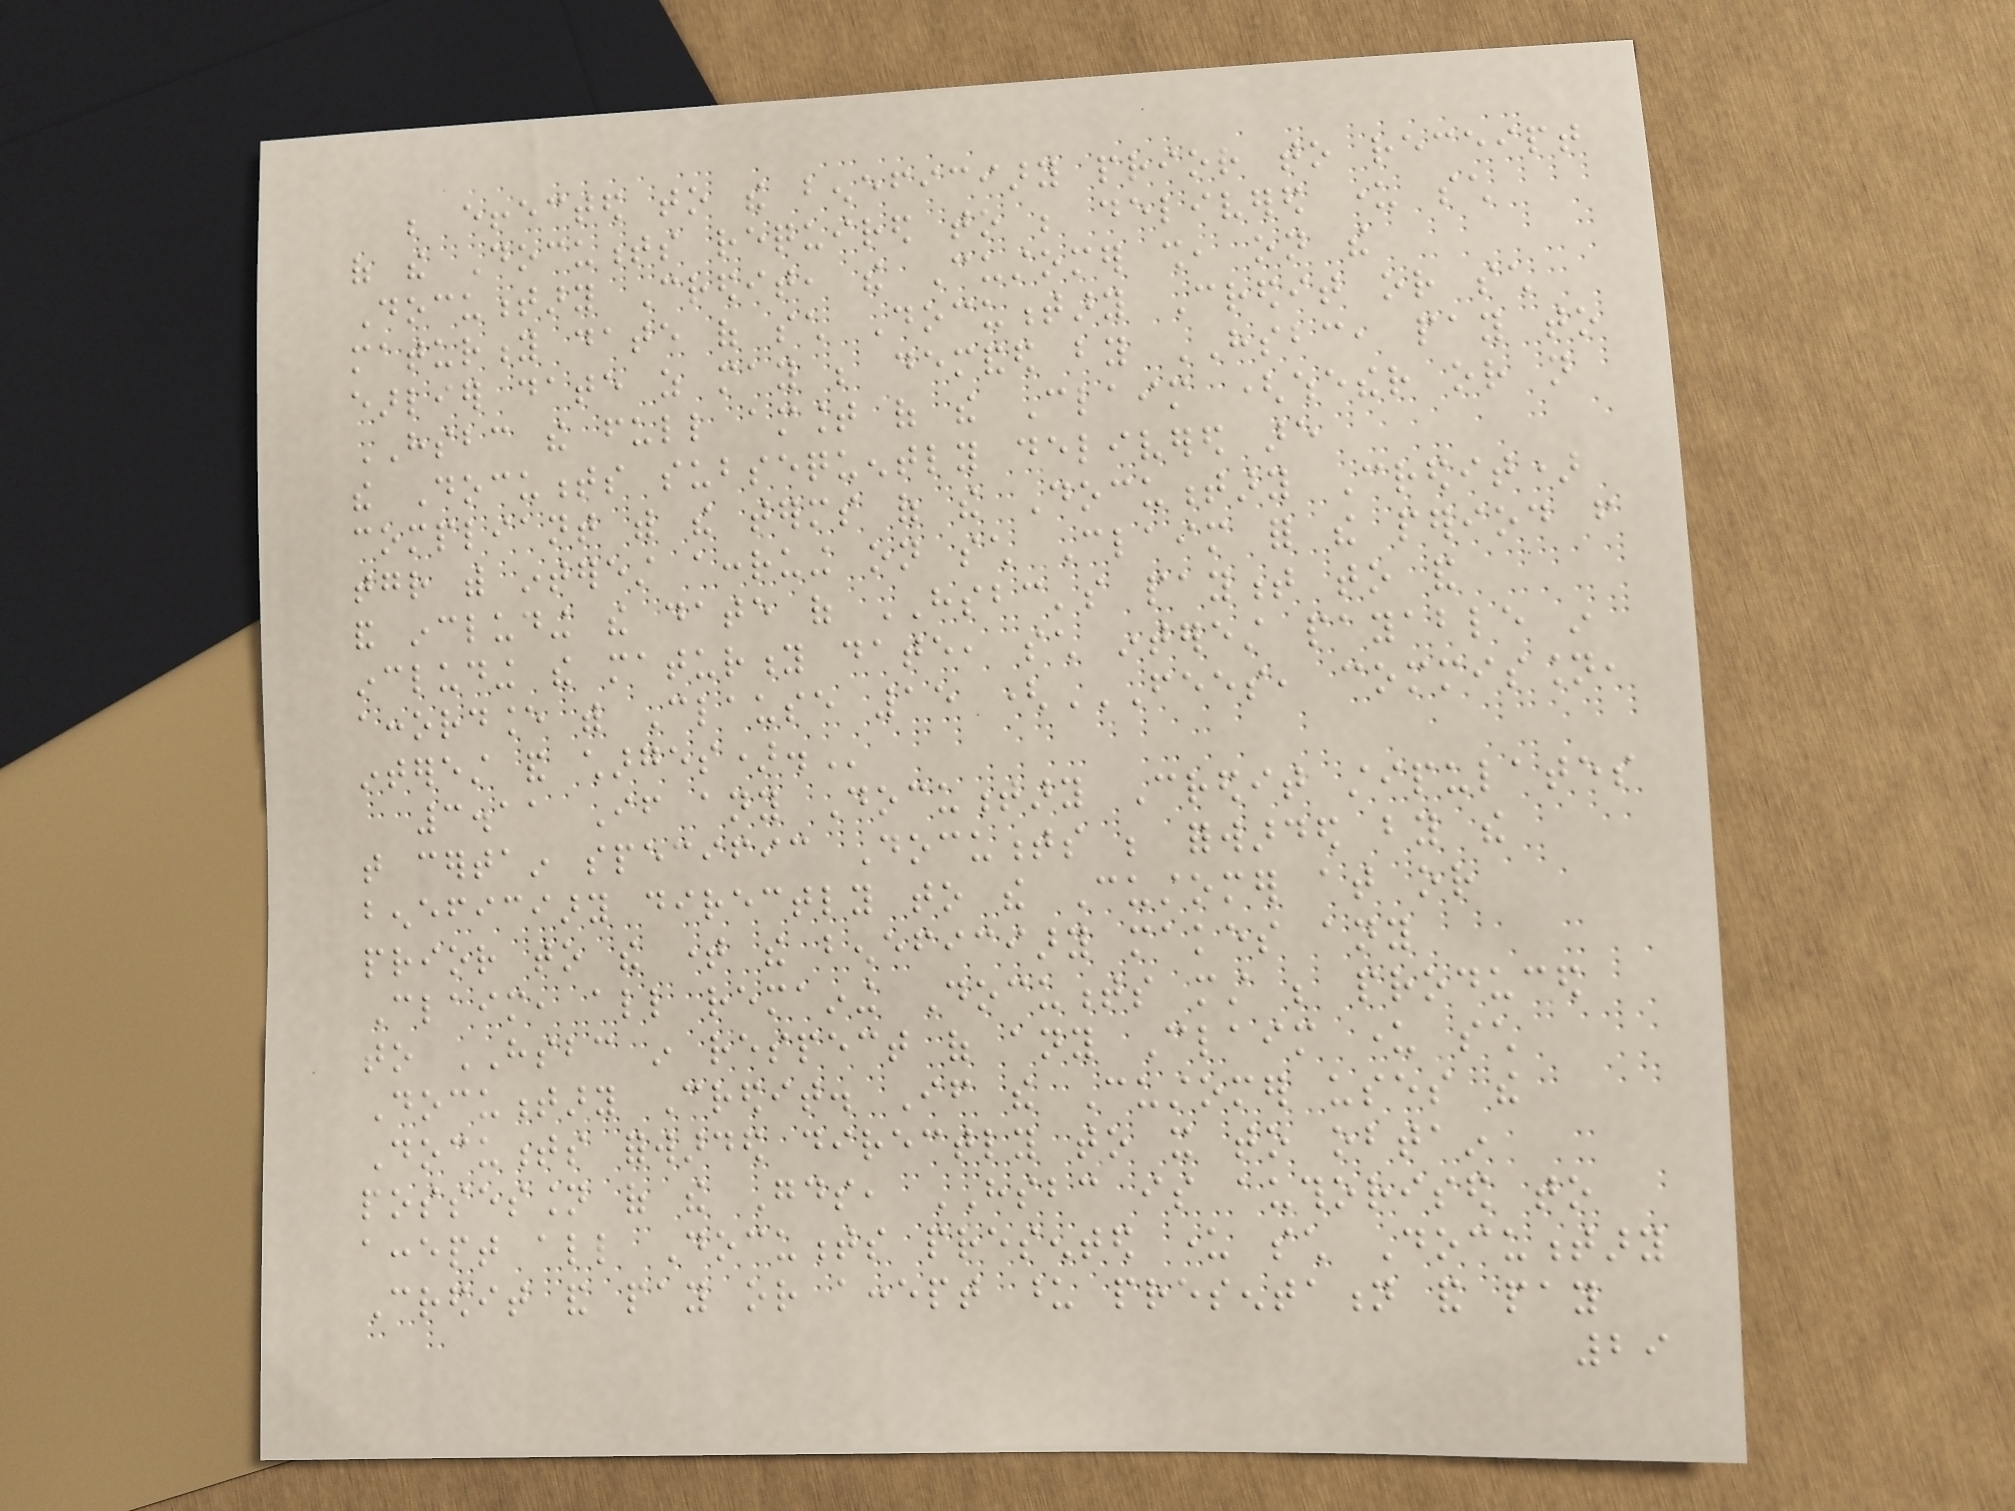be effected to the beneficiary prior to receipt
of the Documents required to be delivered under such
Documentary Credit, the Customer shall, on the
maturity date of such Documentary Credit or such
earlier date as may be demanded by HSBC, pay to
HSBC the full amount of the Claim (whether or not
the Documents subsequently delivered are
compliant with the terms of the Documentary Credit)
together with interest accruing on such Claim for the period from
and including the date of HSBC's payment to and
including the maturity date, such interest payable in
accordance with Clause 15 (FEES, COMMISSION,
INTEREST AND CHARGES).
3.11 If any Documentary Credit stipulates
that certain specific Documents be forwarded by the
beneficiary directly to the Customer at or
prior to the time the beneficiary makes any
Claim, all remaining Documents must be produced
to HSBC in respect of any Claim under such
Documentary Credit. If the Customer uses the
Documents forwarded directly to it to obtain
possession of the Goods, HSBC is authorised to
accept all Documents presented under such Documentary
Credit and pay or accept upon presentation and pay
29
